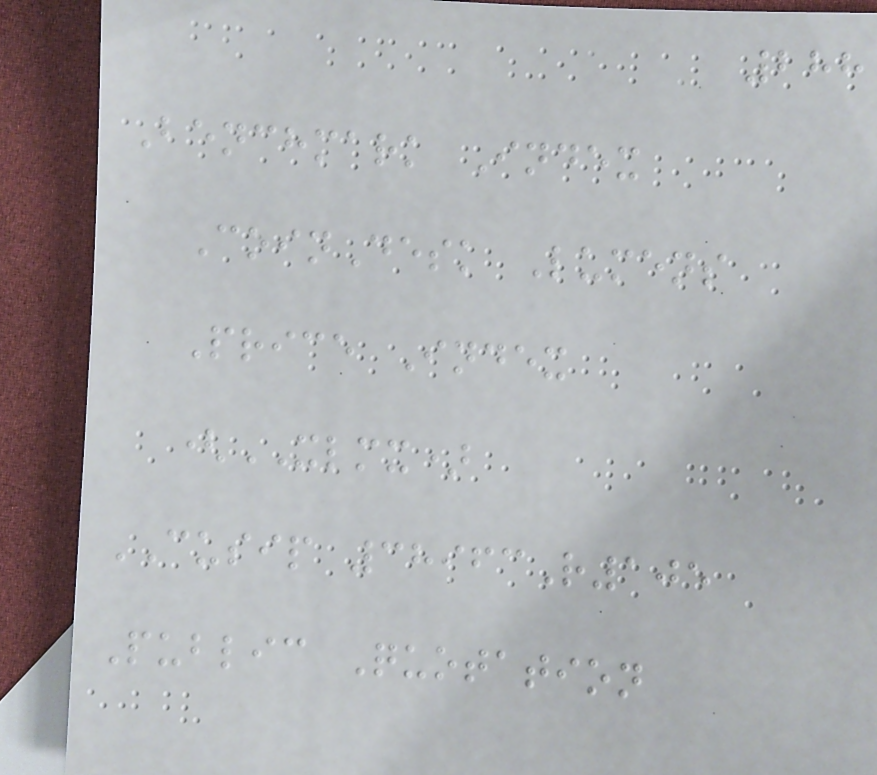288
Benchmark Index
CoinDesk Lumens
Price Index
(XLMX)
CUSIP 38963R105
Public Quotation
